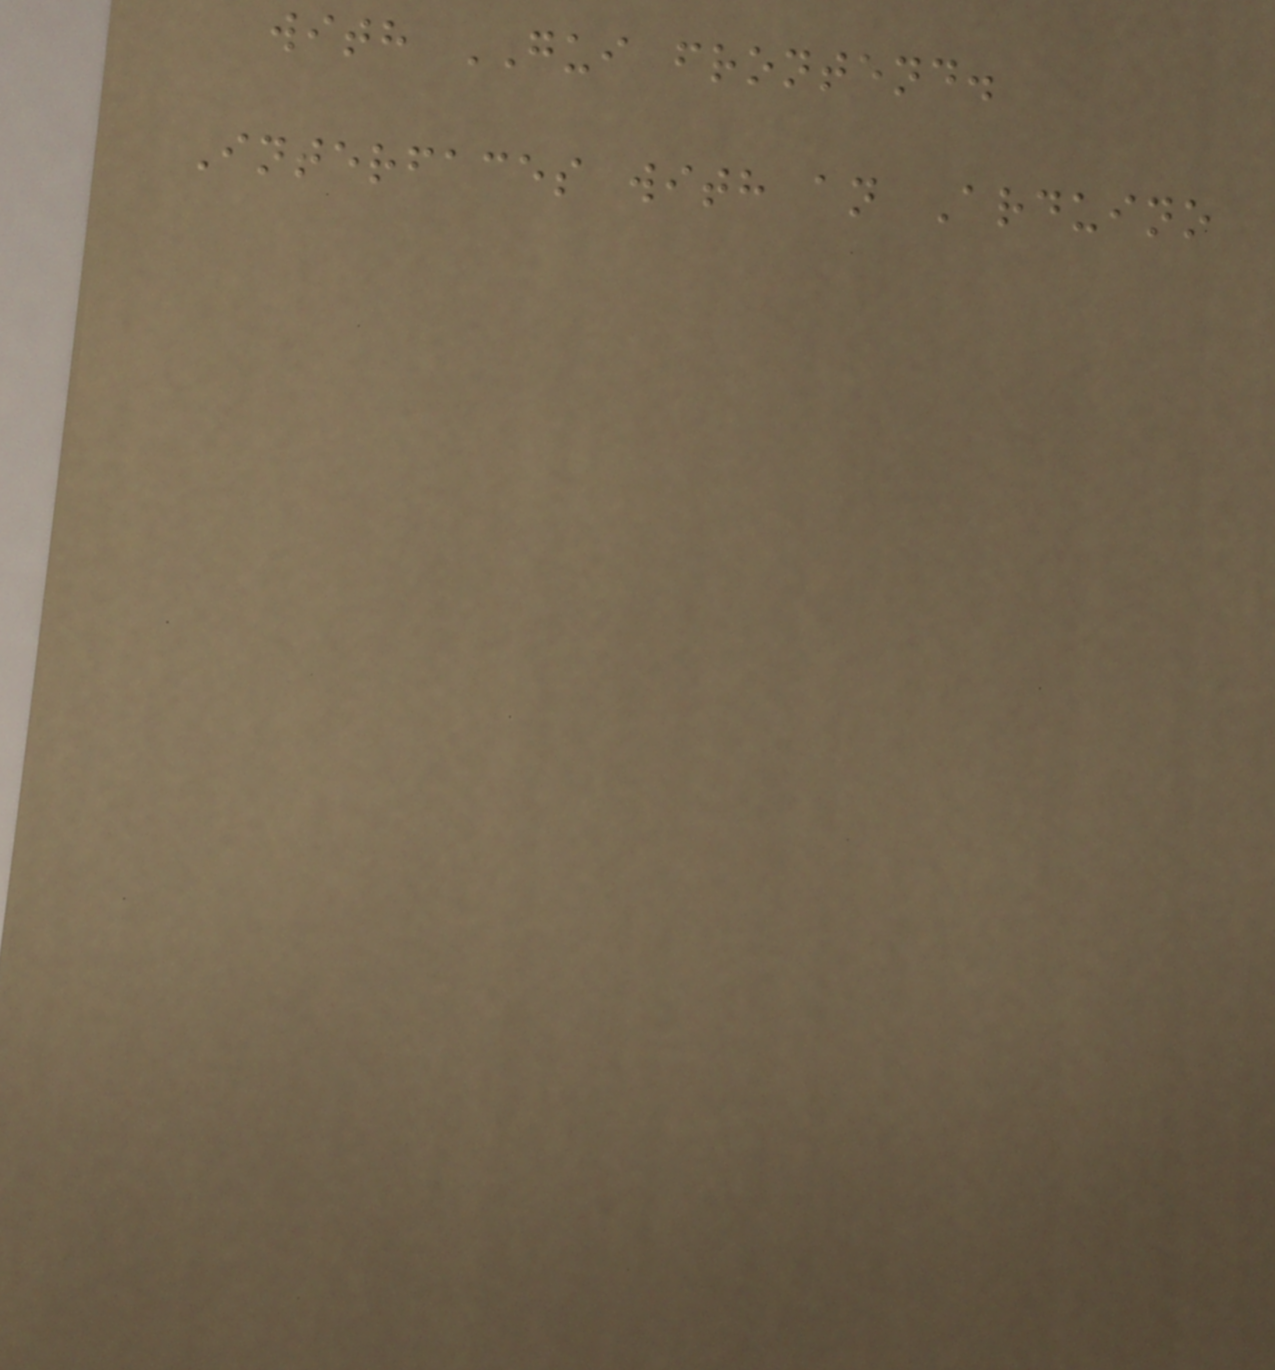with GUI frontend.
Interfaces with an Arduino
